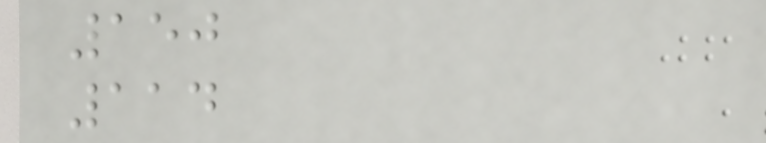150
114
